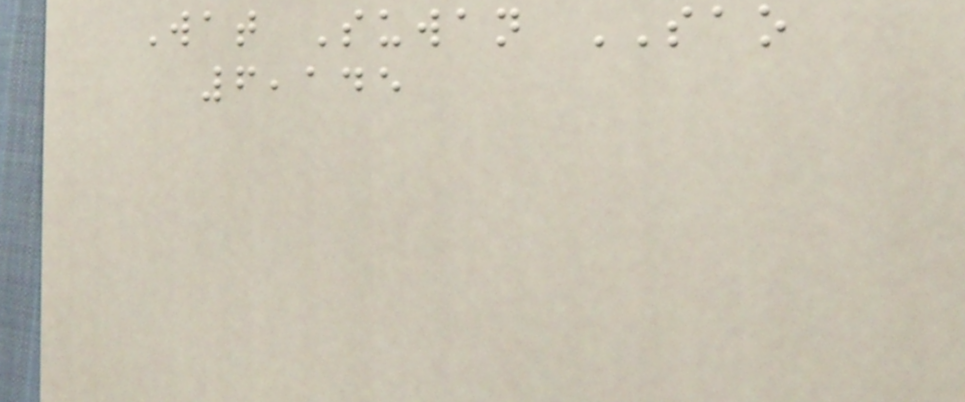Wat Suwan SAO
6,145
